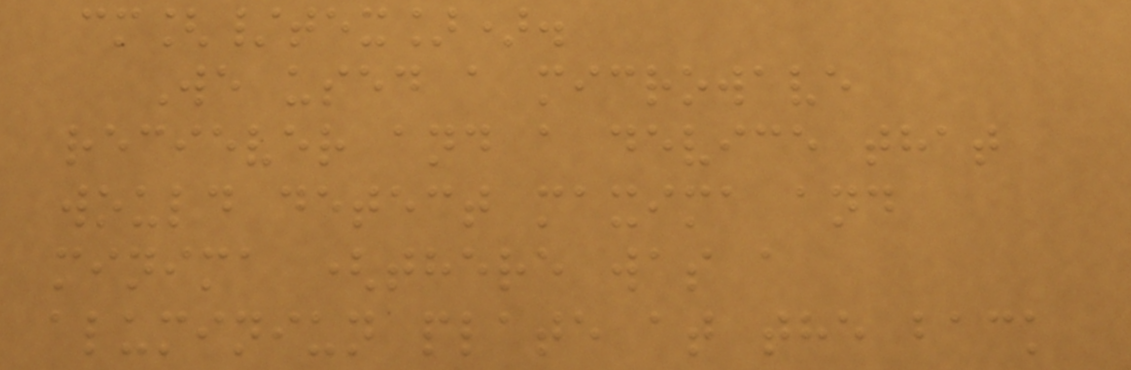cm[/tex]).
We used a microwave
reciever and a device that
would detect maxima and
minima (there was a
aluminiun plate at the back
